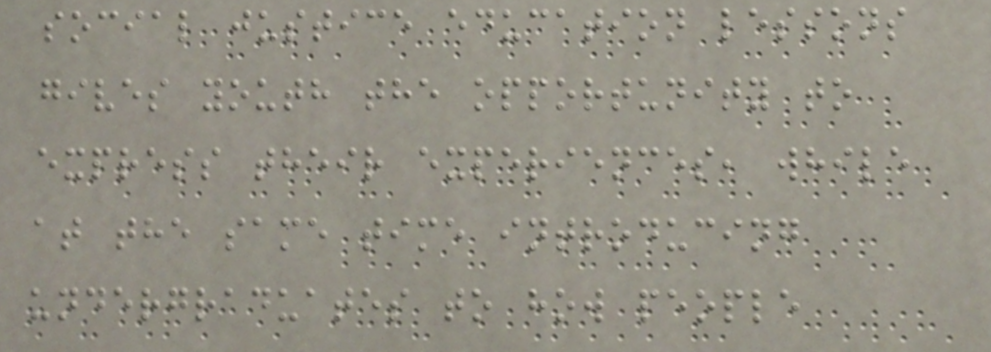social justice education lessons
gives youth the opportunity to
express their experiences, while
at the same time introducing
undergraduates to how people
